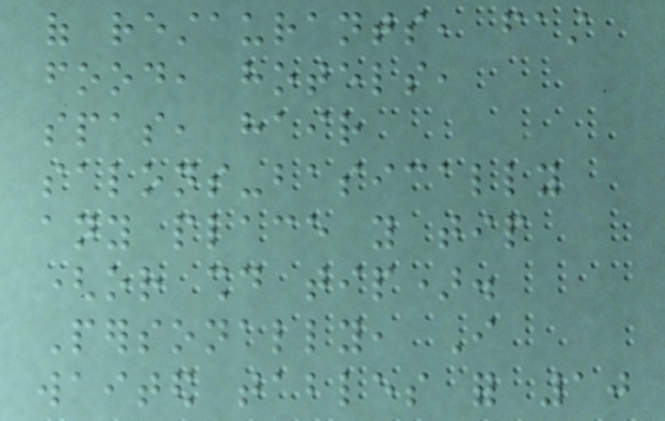of restaurants, fast
food, hotels,
spas, hair
salons-basically
any place you tip
(or should tip).
Personally, I
waited tables for 10
